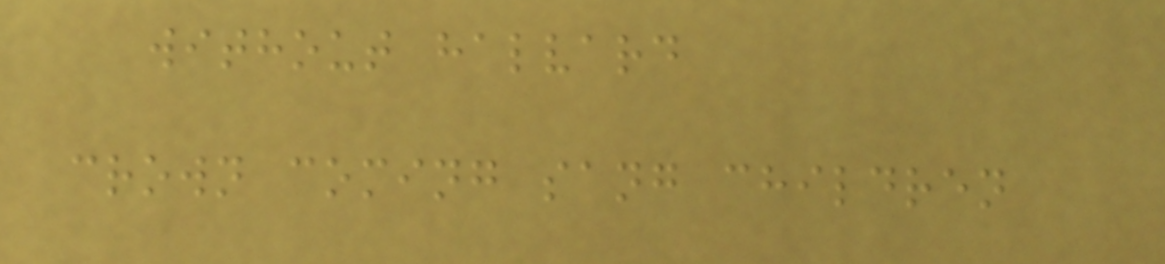without halvard
crown coming sang children
